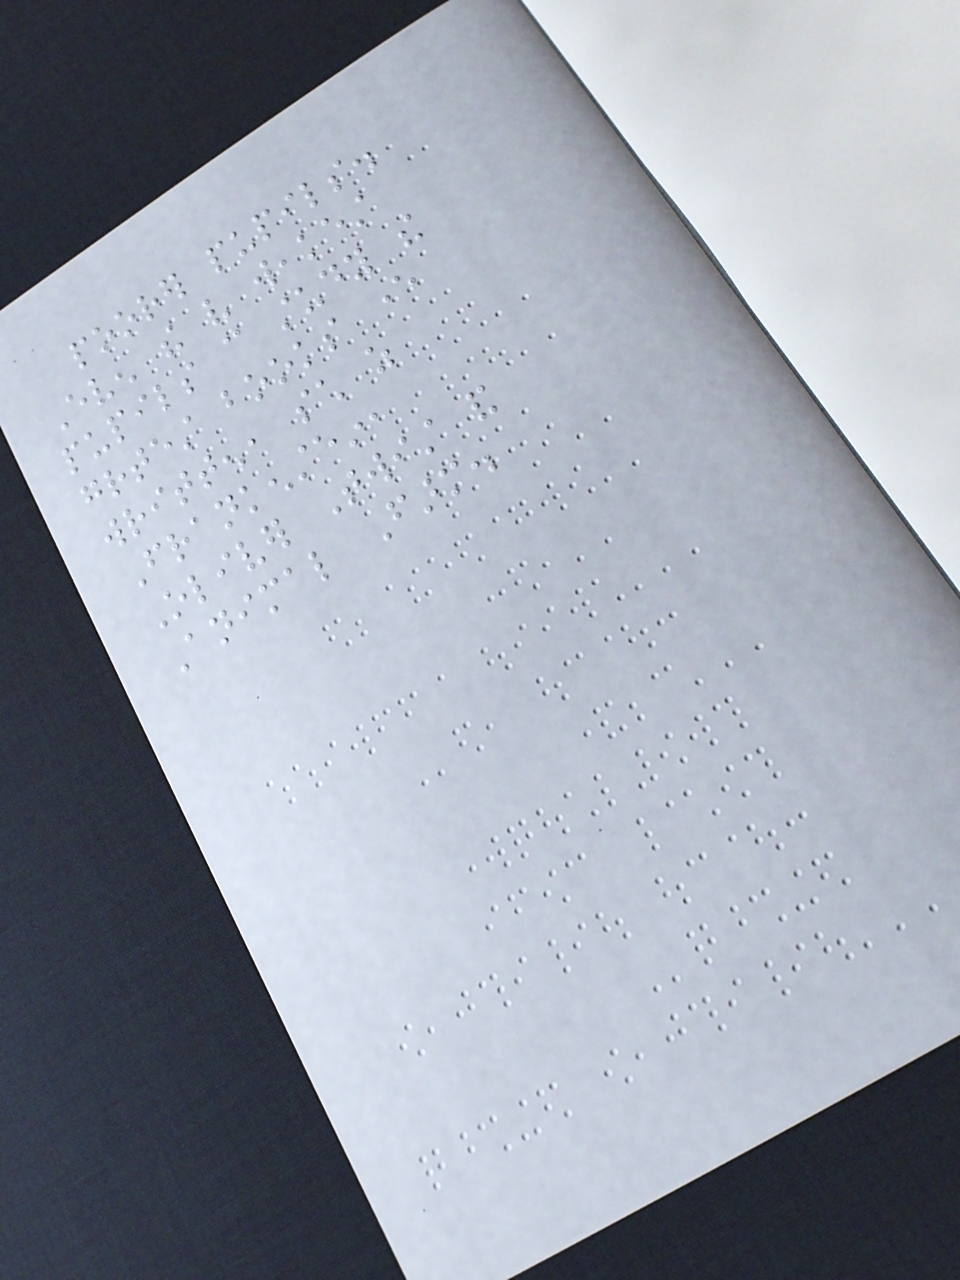poorer pupils.
Even the very weakest
pupils can study the
greatest books ever
written, such as
Frankenstein,
Oliver Twist and
Animal Farm.
